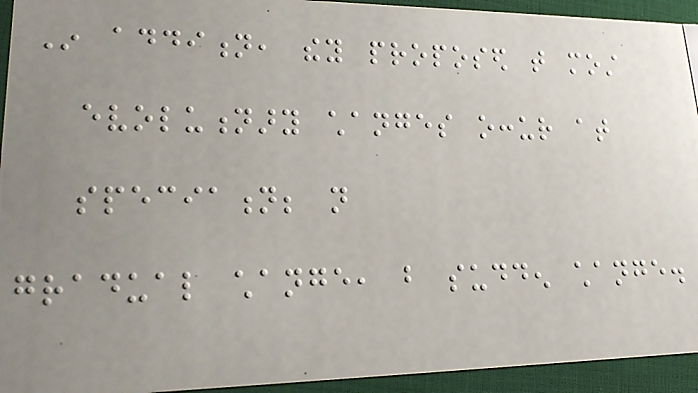In addition, they proposed that most
evolutionary changes occur at
speciation; not
gradual change, but sudden change.
